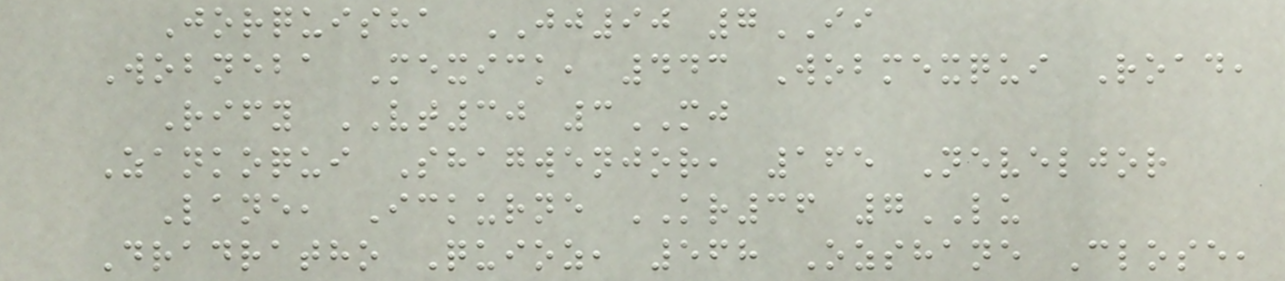Jorquisha JJ90 7II
Wobneba Mexick, 443 Wobmexqui Road,
Rify VT30 3MJ
Zankoqui Shagwenjor, 165 Neveljor
Lane, Ickurne KR36 7LU
Dradratho Quioz, 568 Ozshane Close,
